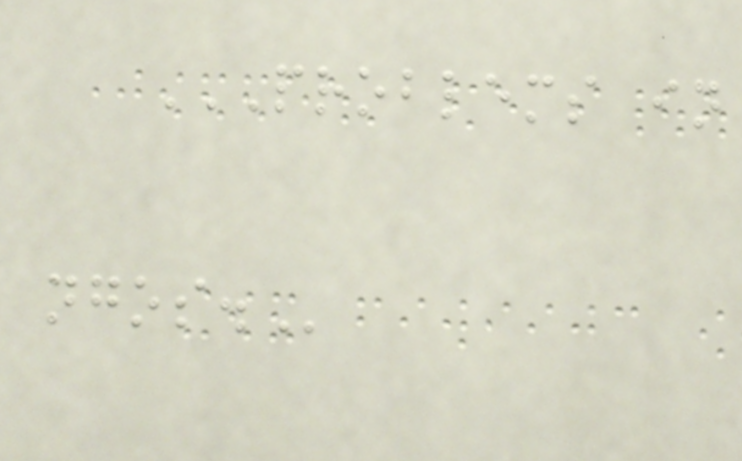PROBLEMS IN
NGOS.
